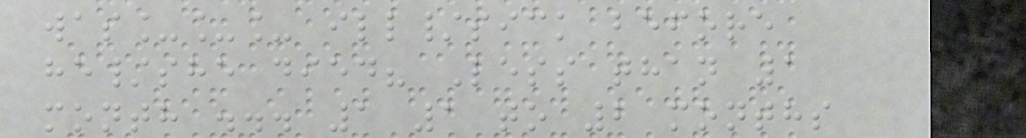was___ ill/sick before
he/she died? Less than 1
month ... 1 1 to 2 months
